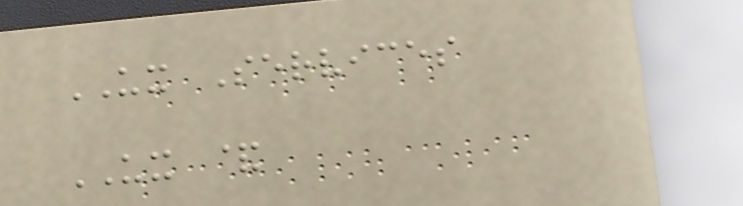UX Services
UX &
